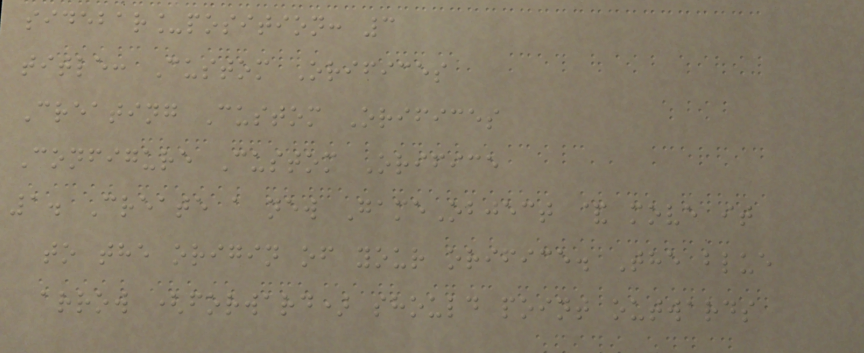sidebar_position: 3
title: Custom Orifices
Creating Custom Orifices
Configure Custom Orifice
1. Create a new GameObject & move it
to the origin of your orifice. The blue
arrow (forward) should point outwards
